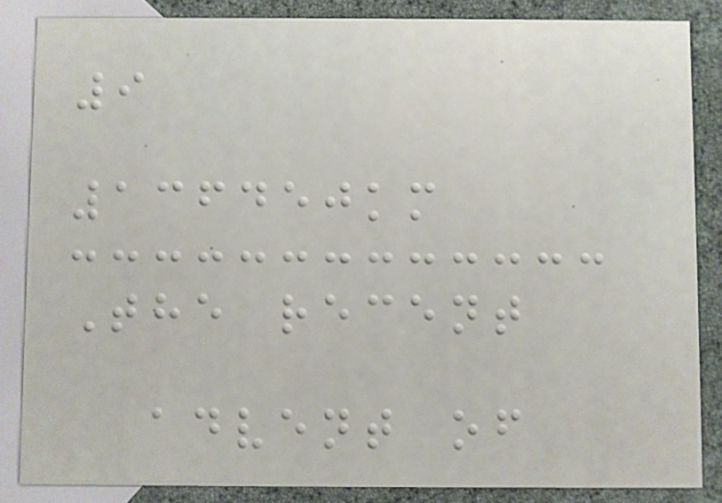9
136450km
The recent
advent of
